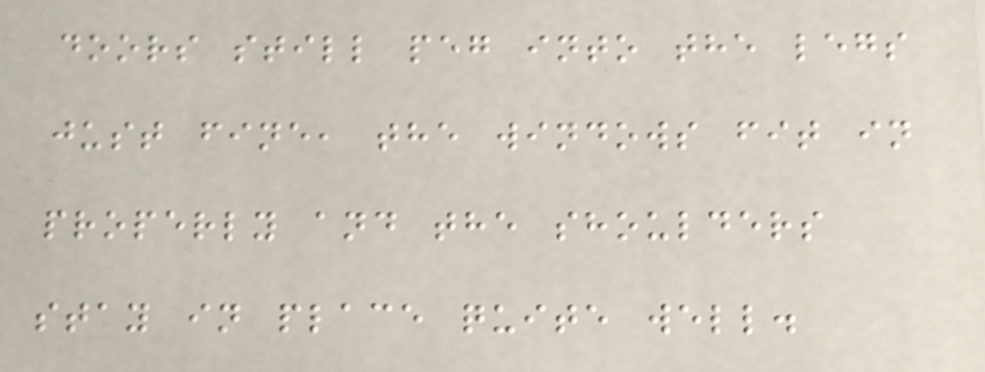doors still peg into the legs
just fine, the windows fit in
properly and the shoulders
stay in place quite well.
